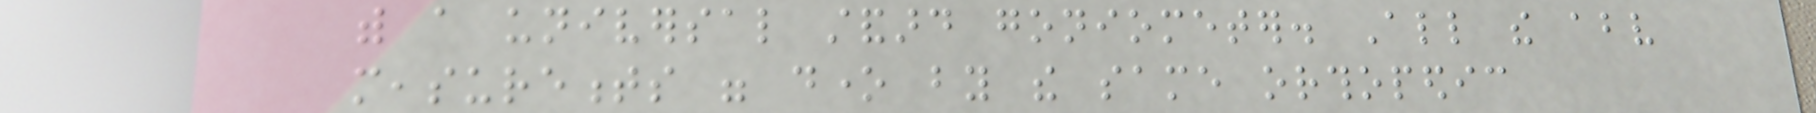with a universal standard goniometer. All the above
measurements were done by the same orthopedic
